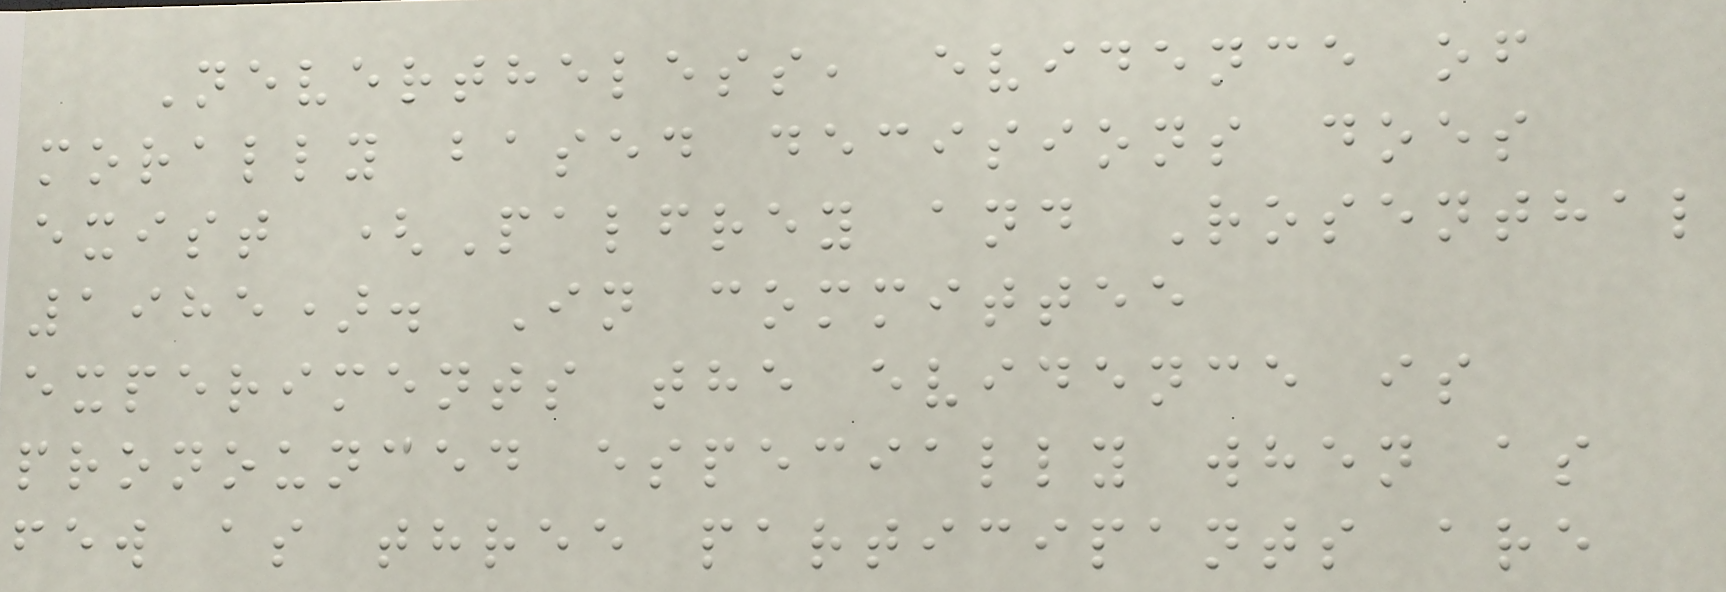Nevertheless, evidence of
morally based decisions does
exist (Palfrey and Rosenthal
1985). In committee
experiments the evidence is
pronounced especially when as
few as three participants are
